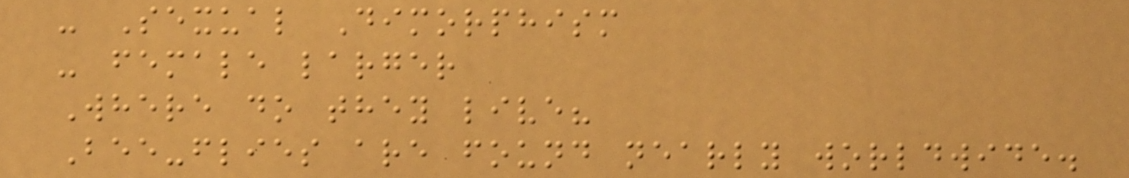- Sexual Dimorphism
- female larger
Where do they live?
Bee-flies are found nearly worldwide.
